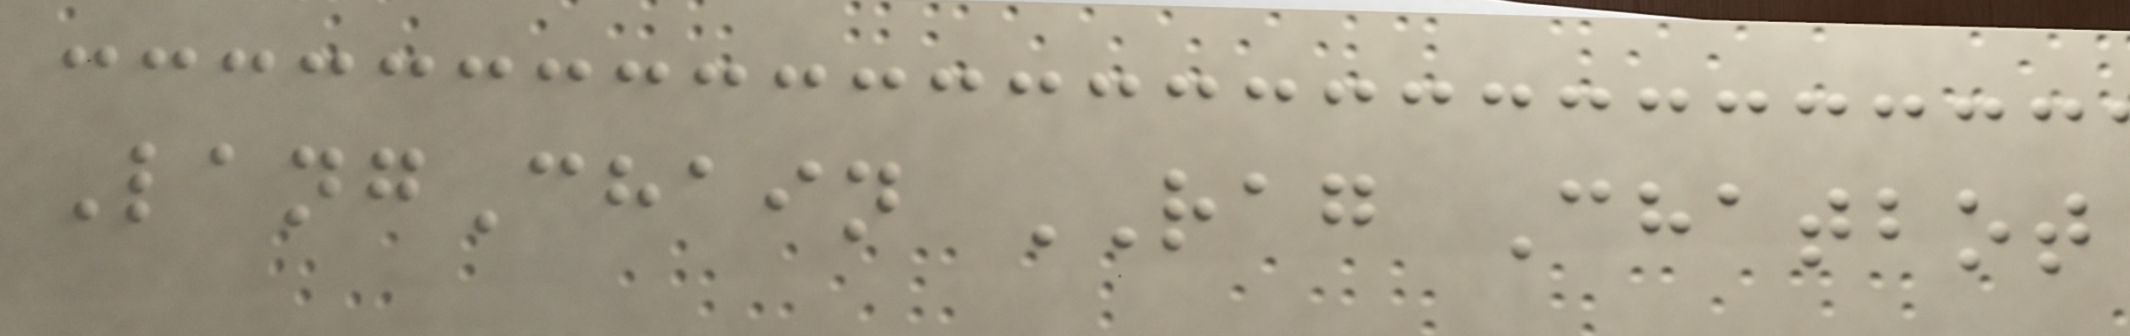LangChain RAG Chatbot
